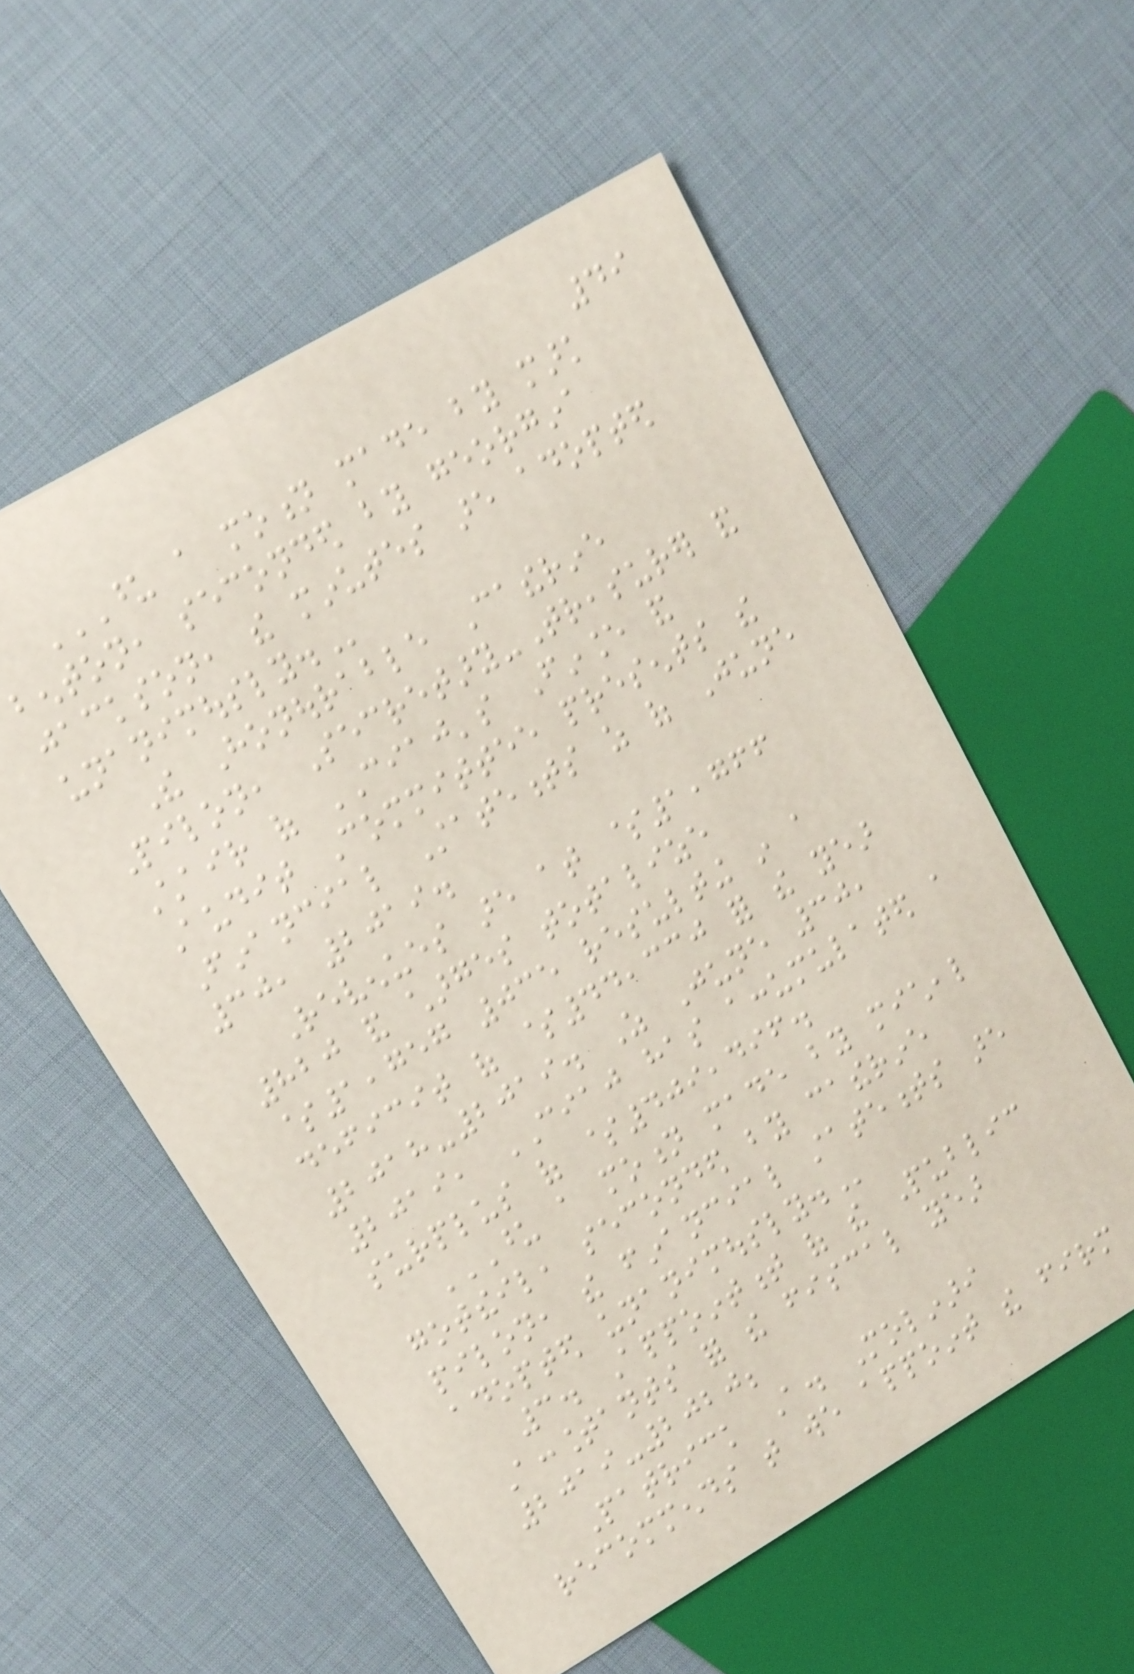49
UPON A MOTION MADE BY MARK
BENTON, SECONDED BY GEORGINA
JACKSON, THE MINUTES ARE ADOPTED
UNANIMOUSLY.
The Honourable Catherine
Pilon, Secretary-Treasurer and
Chair of CIAJ's Finance and
Audit Committee presents the
Financial Statements as of June
30, 2019.
Revenues are at $1,766
820 and charges totalize
$1,757 035 resulting in a
deficit of $44,330 for the year
2018-2019. As June 30,
2019, CIAJ has accumulated a
surplus of $409,496.
UPON A MOTION MADE BY MICHEAL
GOTTHEIL, SECONDED BY CATHERINE
PILON, THE FINANCIAL STATEMENTS ARE
ADOPTED UNANIMOUSLY.
3. Appointment of the Public
Accountants for the fiscal year
2019-2020;
Patrick A. Molinari
recommends that we appoint the firm
